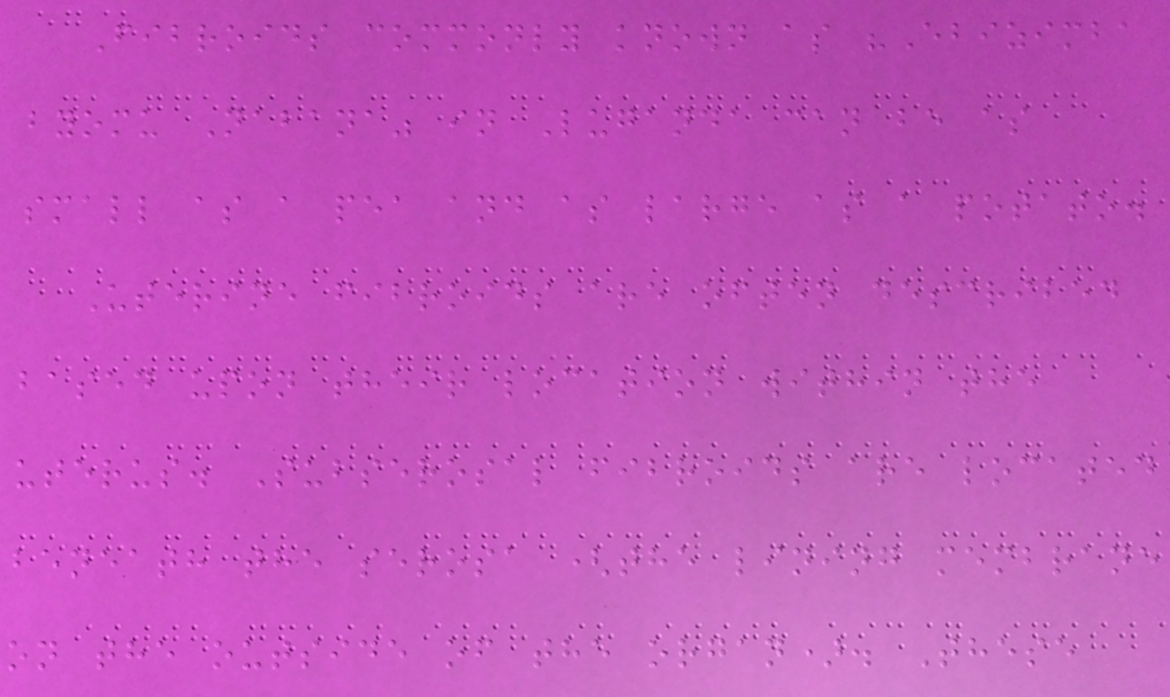Fibroids commonly known as "Ebizimba
byomu Nabana" in Luganda can be as
small as a pea and as large as a potato.
Uterine fibroids are often described
based upon their location within the
uterus. Subserosal fibroids are located
beneath the serosa (the lining membrane
on the outside of the organ). These
